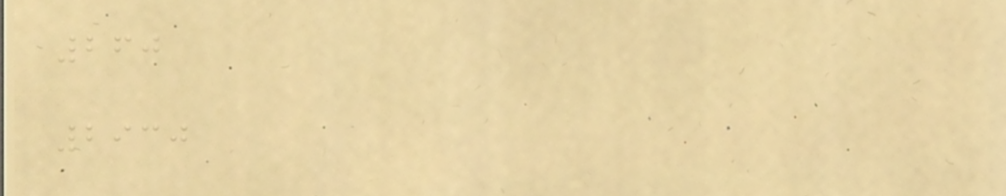260
2930
